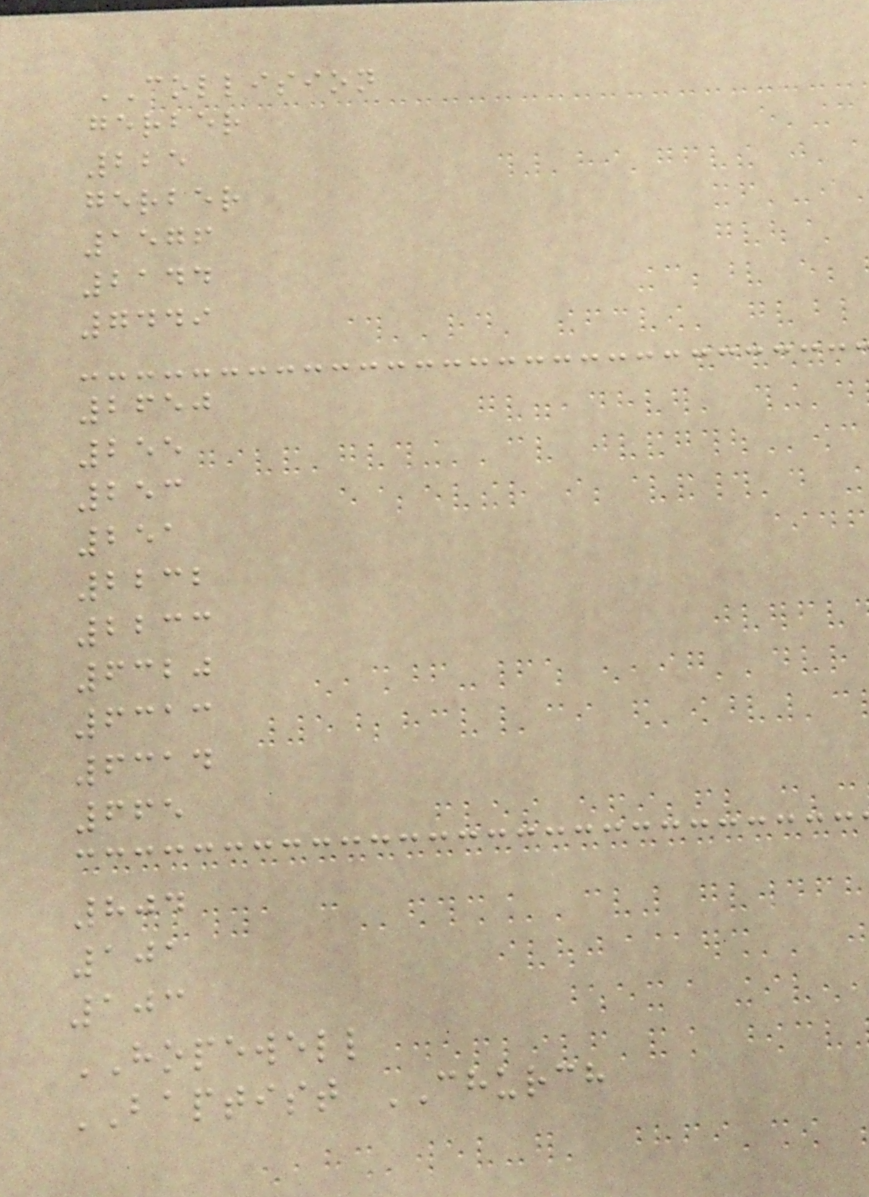COLLISION
gerber
225
gerber
1576
2144
7449
2650
255
253
251
2232
2233
6320
6313
6314
665
804
101
103
HOPEWELL
BAPTIST CHURCH
